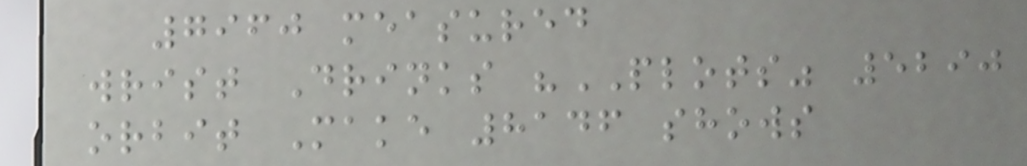7960 measured
wrist Drinks "PLOTS" 5290
orbit Make 8146 shows
